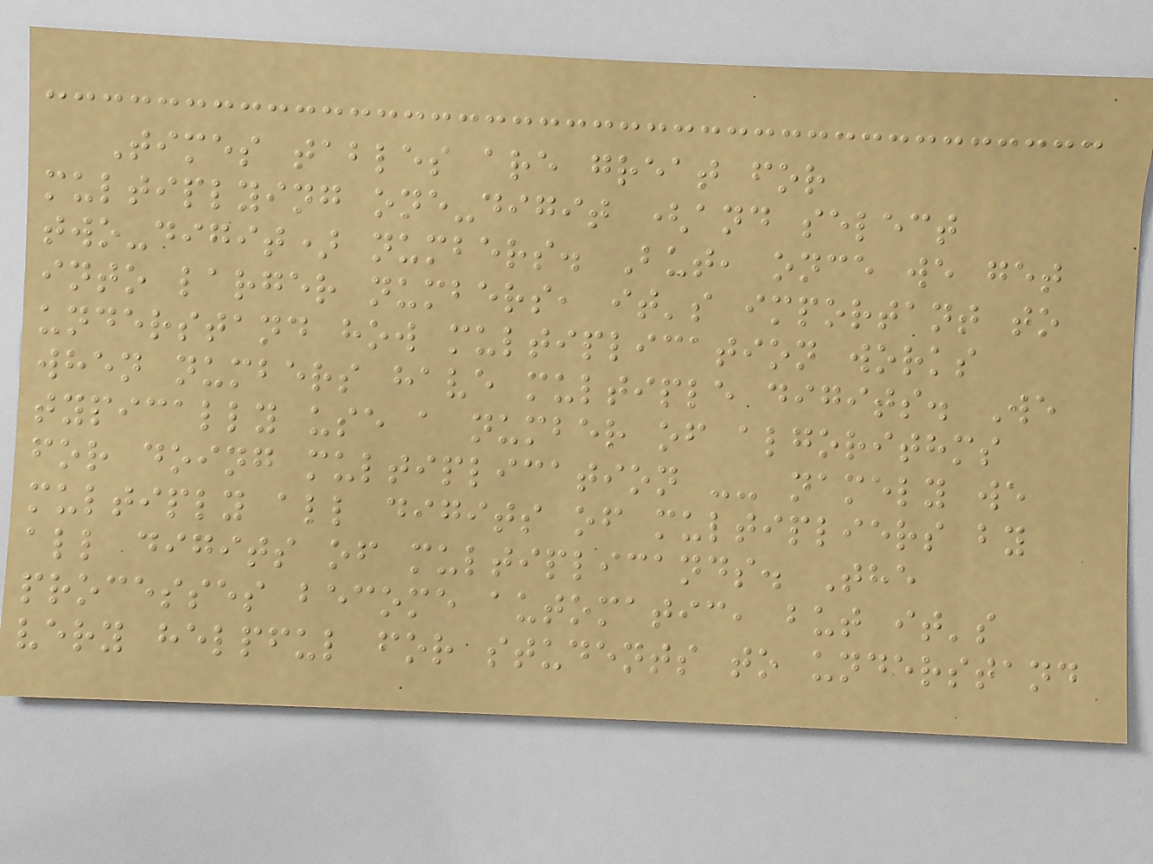Times tables are great for
multiplying one-digit (and select
two-digit) numbers. But, once we get
into larger numbers, it's important to
understand how multiplication works
when numbers have multiple digits. We
typically use a number of algorithms
for doing multiplication -- namely we
multiply all digits of multipliers by
all digits of multiplicands. The
processes become automatic, but it's
very helpful for students to understand
